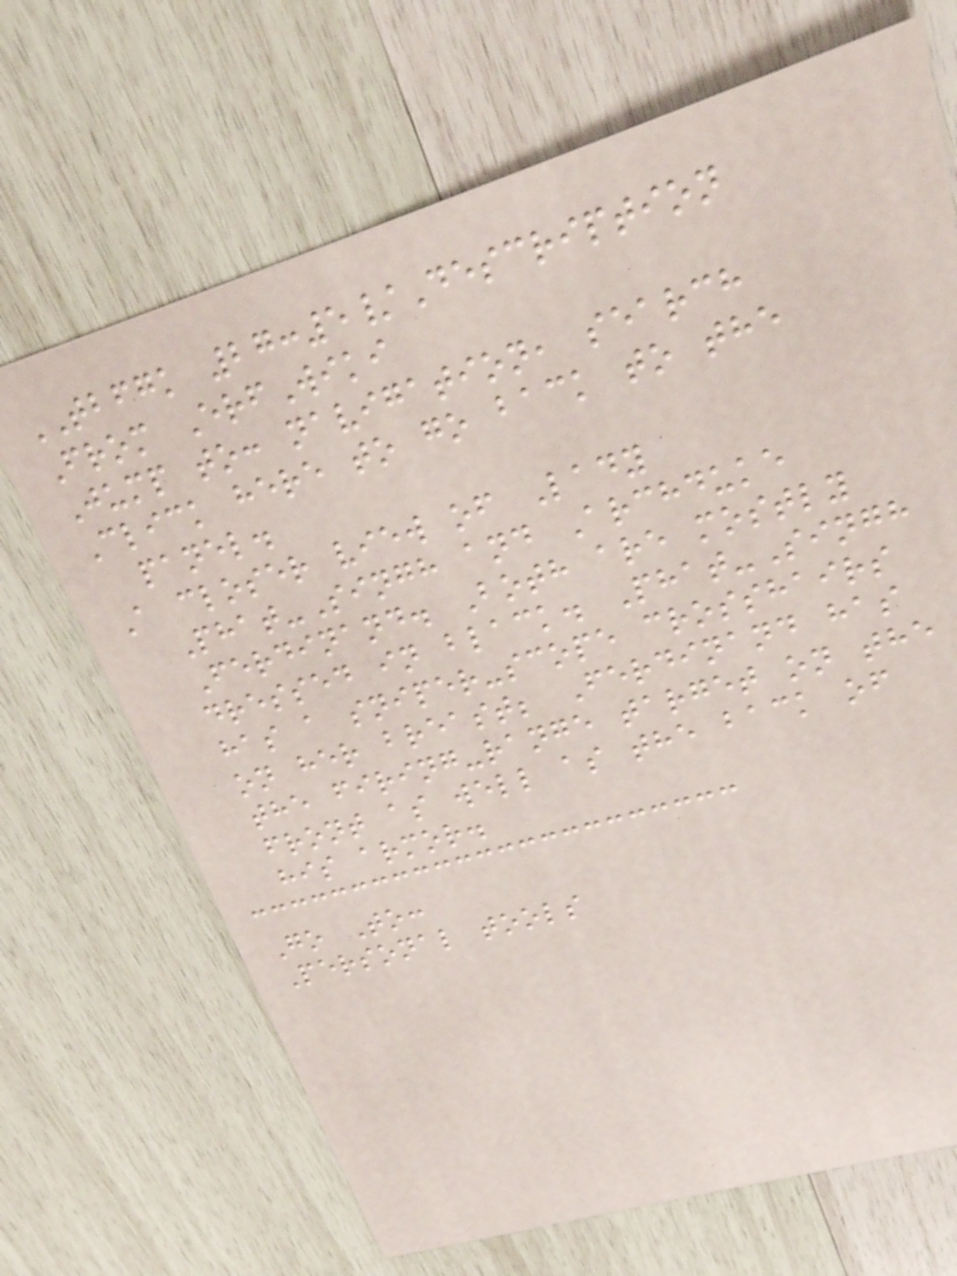TBFGK 27:5/Description
From ErfWiki
Jump to: navigation, search
Click here to go back to the
panel.
A closer view of Lady
Phat-Singh and Archduke
Ferdinand. Both are mostly
dressed in black. Phat-Singh
has a sniper-scope crosshairs
on her breast; Ferdinand has
the firing-range target on the
front as well as the back of
his armor.
Go To:
Personal tools
